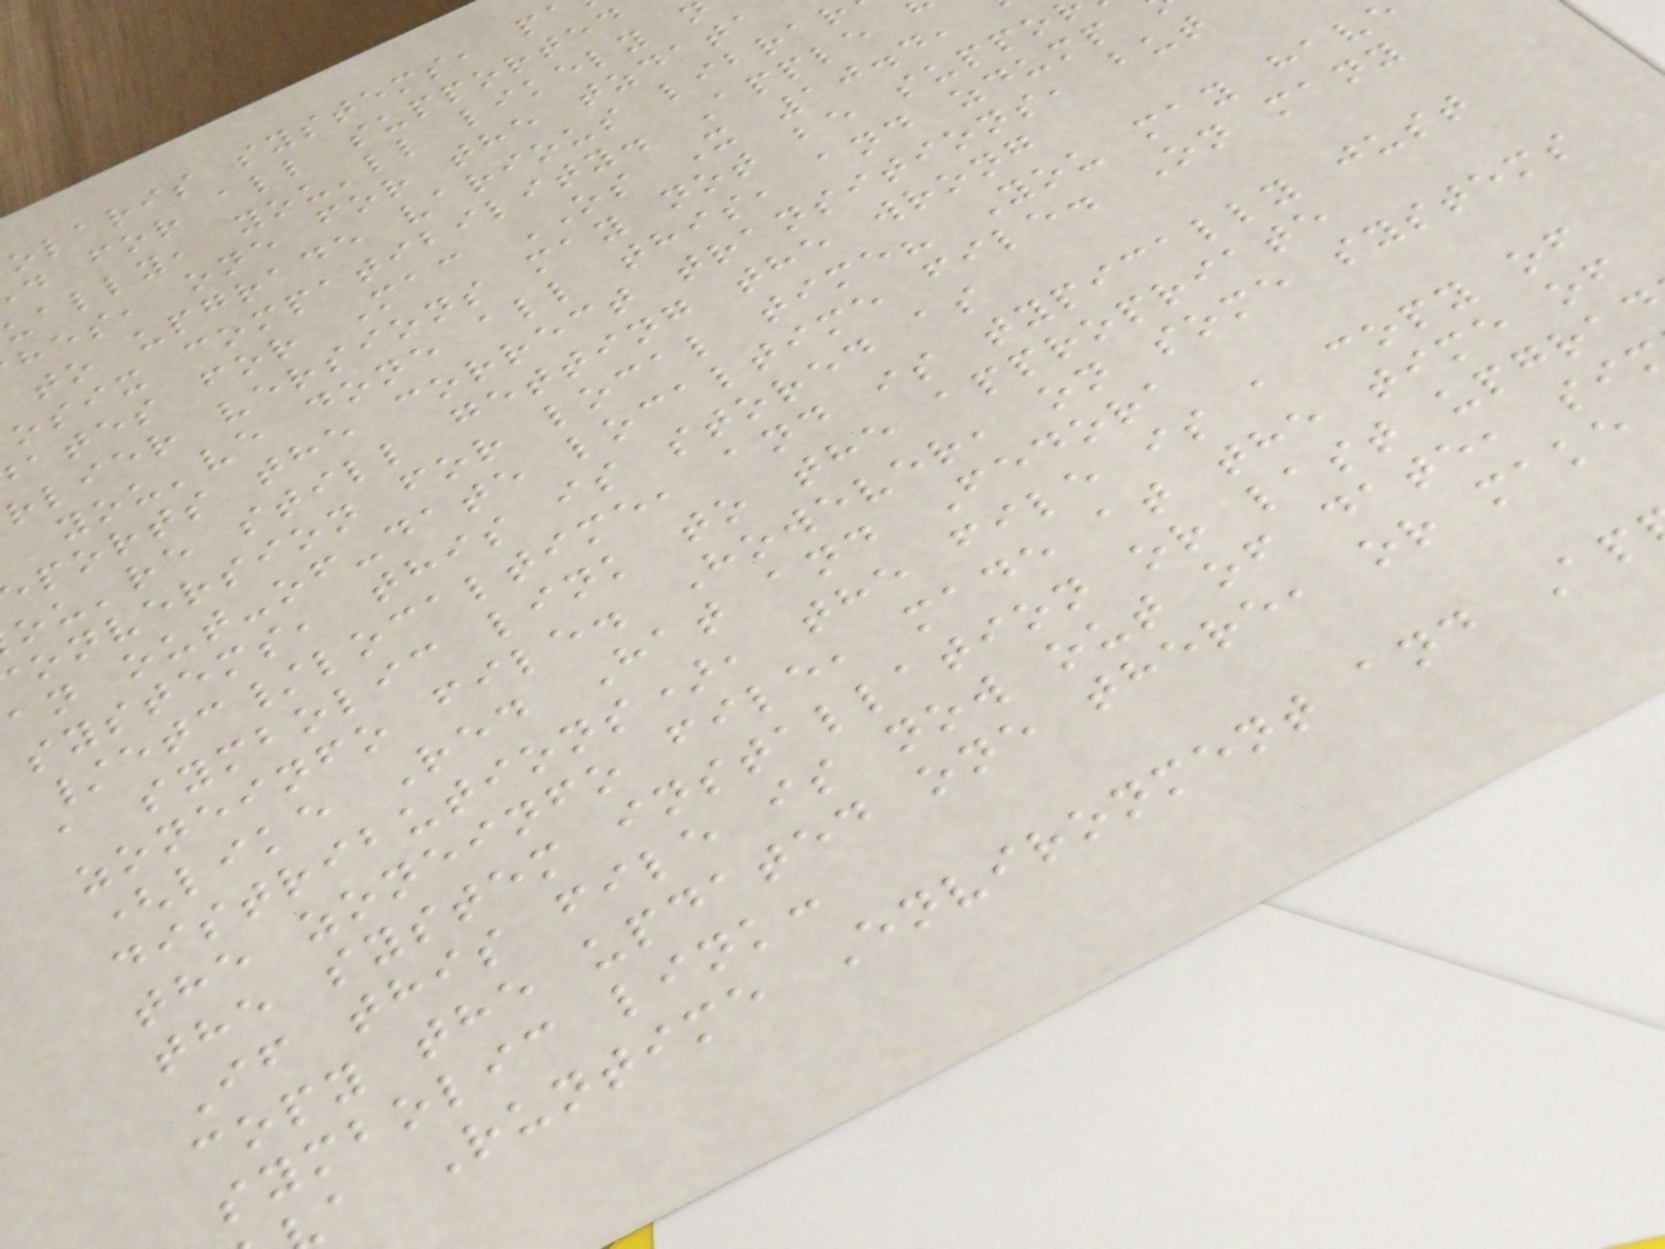olaris systems, p
d for all supported
ually, you'll likely
hes, one for the tzdata
to upgrade various librar
osix compatibility. Apple
ates for Mac OS X 10.4,
rlier versions may not be suppo
you've done all this, and zdump
ports the correct transitions, but
ou're still getting the wrong
onversion for local time? You may hav
an out-of-date localtime file. On many
systems, this is stored as
/etc/localtime, and is typically just
a symbolic link to the appropriate
zoneinfo file. However, on some systems
(like Red Hat and Fedora
distributions), the file is a copy of
the zoneinfo file, made at the time of
the system installation or last upgra
If this file is now out of date, si
copy the updated one there, or make
symbolic link:
a Runtime Environment and Ap
